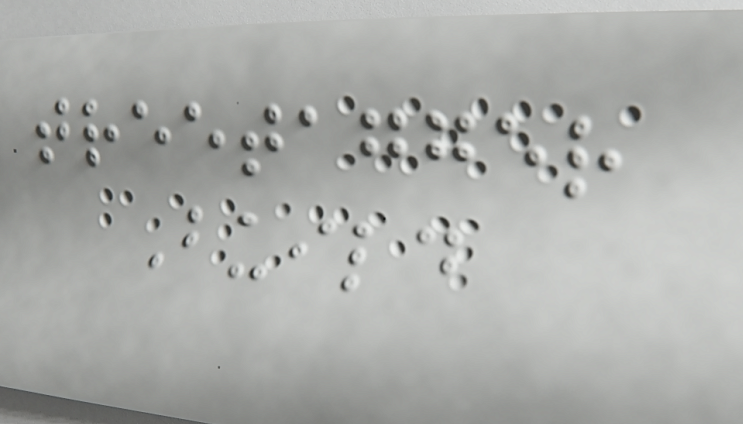treetagger
Build
